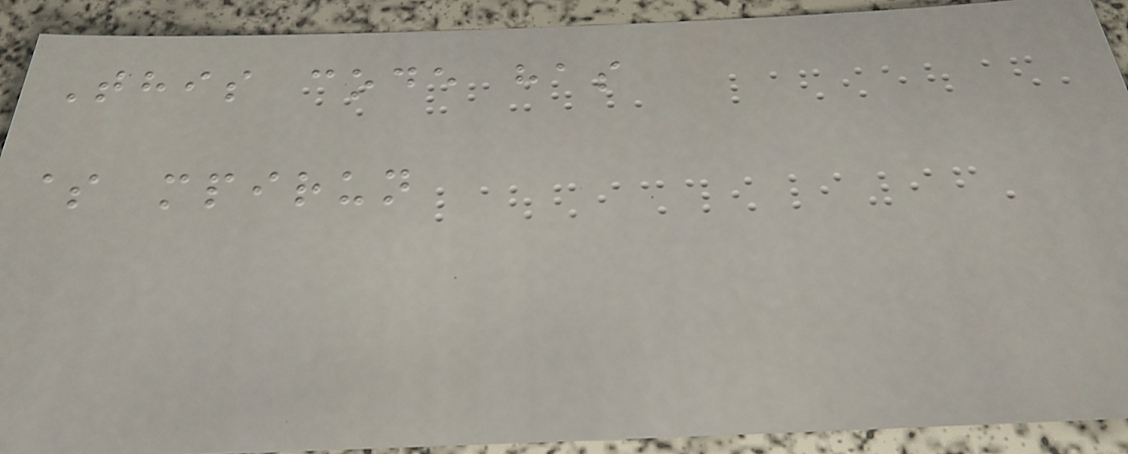This code has
$ mpirun
